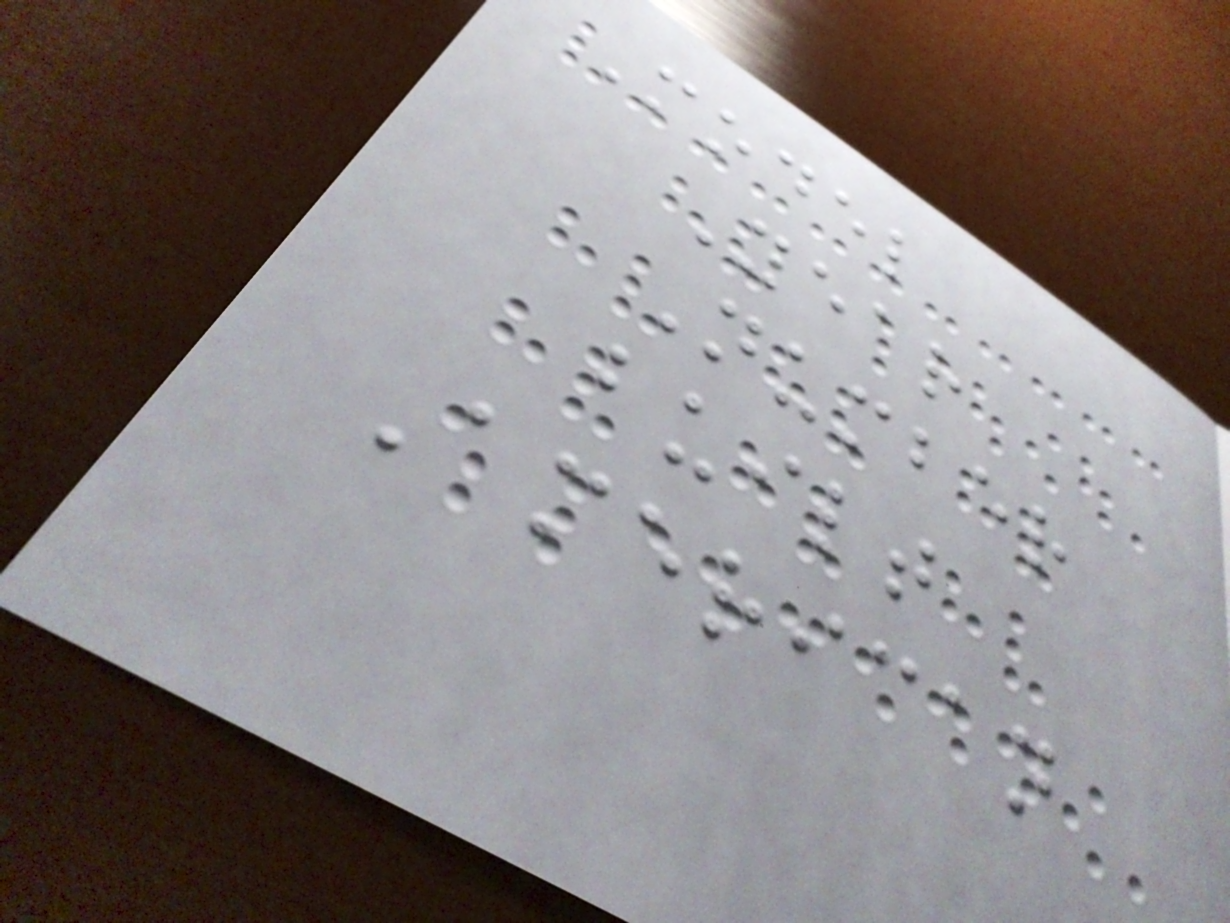Model
Year
Number
built
American
